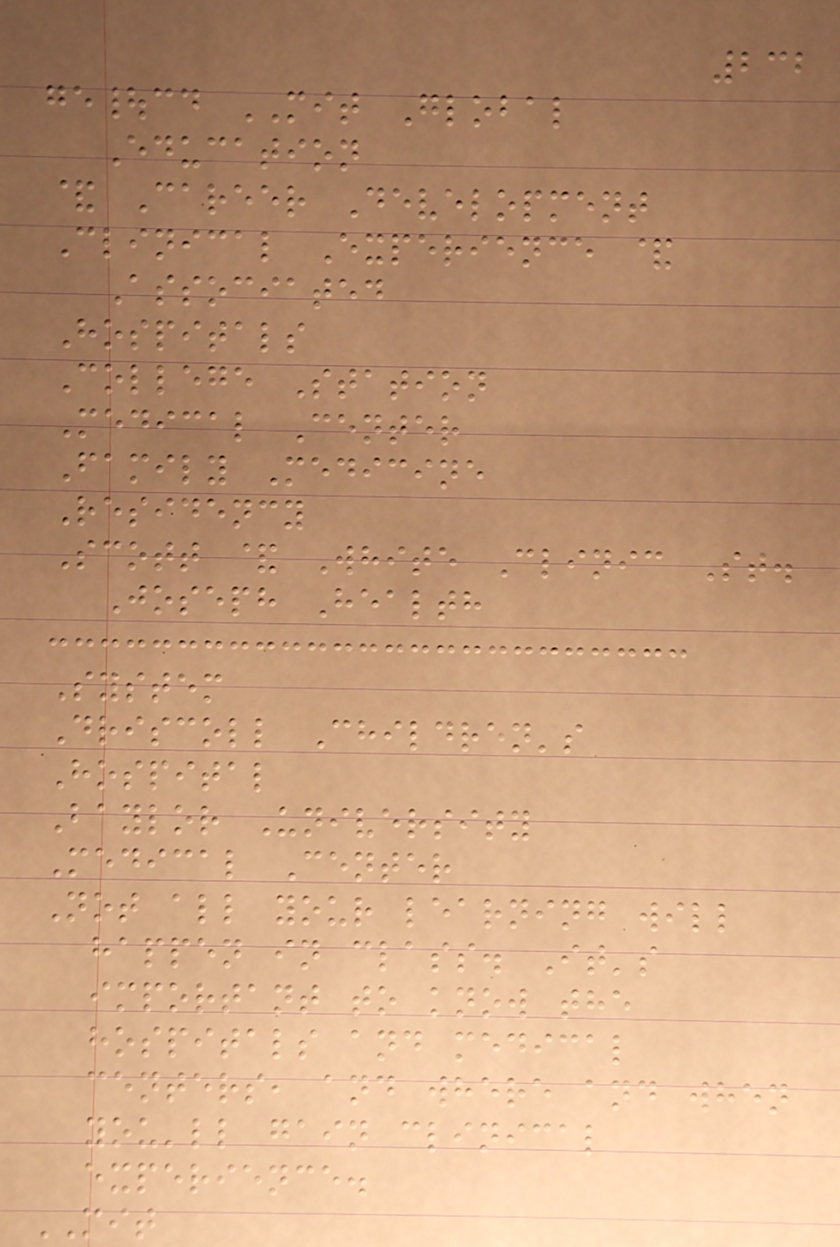232
ge|cd MIT Global
Education
& Career Development
Clinical Experience &
Associated
Hospitals
College Station
Medical Center
Family Medicine
Residency
Scott & White Clinic St.
Joseph Health
System
Driscoll Children's
Hospital
Baylor University
Medical Center
Not all your learning will
happen in class. It's
important to know the
hospitals and medical
centers, and where and when
you'll gain clinical
experience.
MIT
